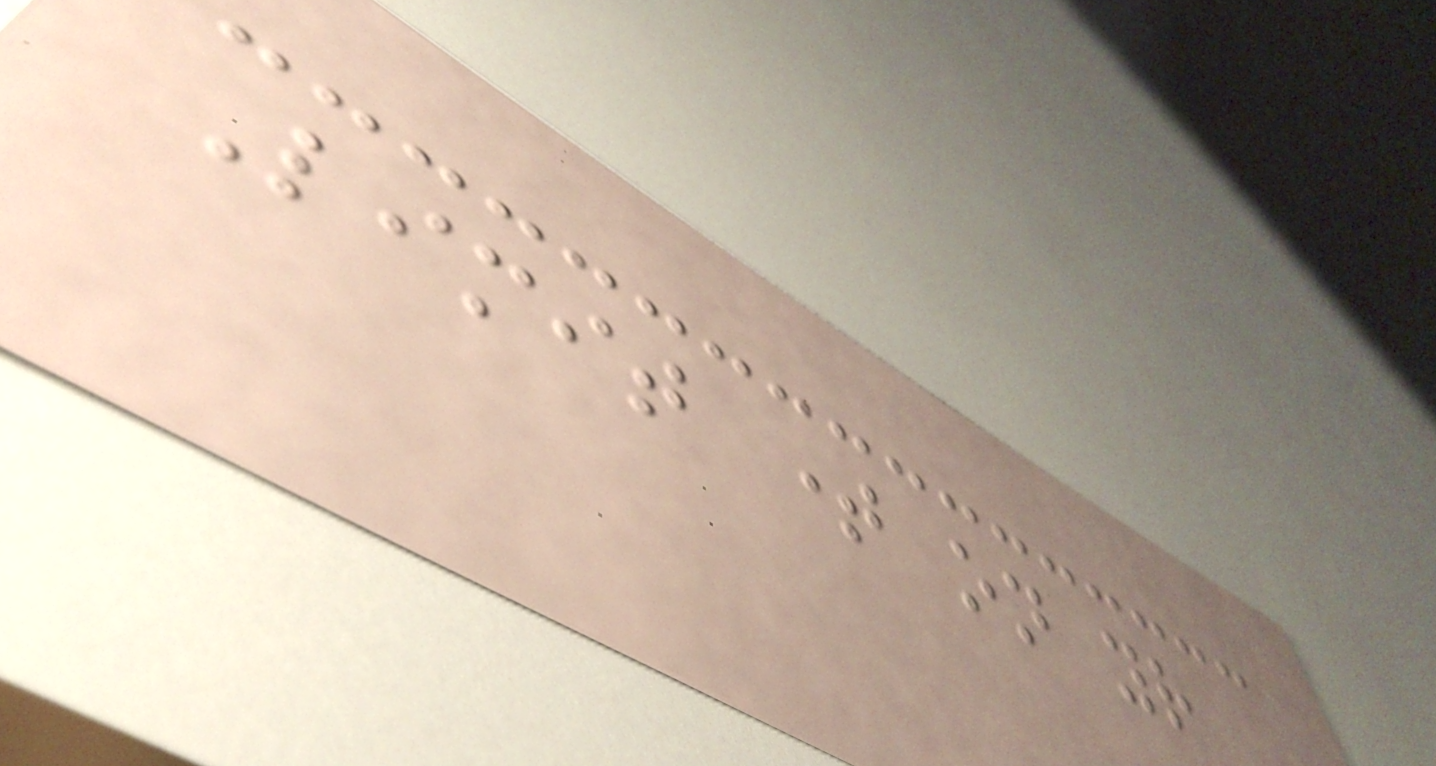Limit time on your
